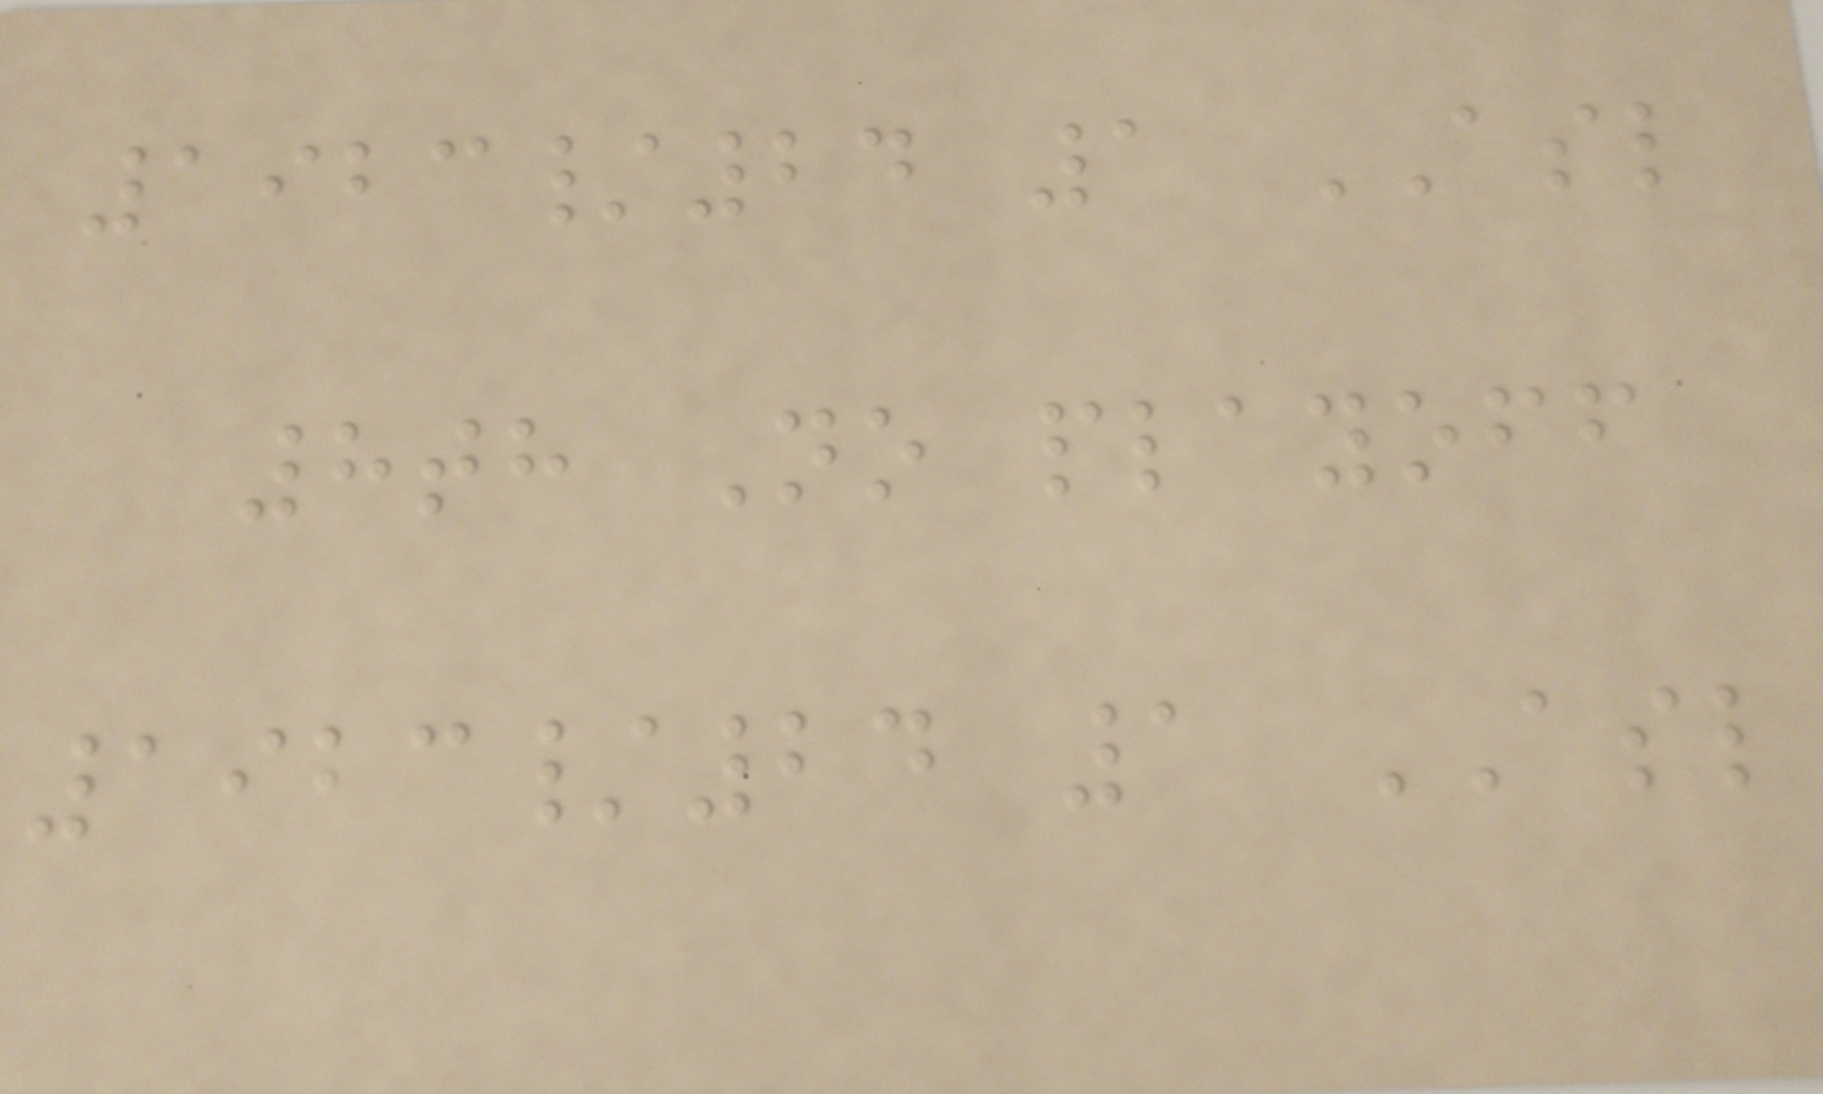1923/24 1 ASL
8th No playoff
1923/24 1 ASL
